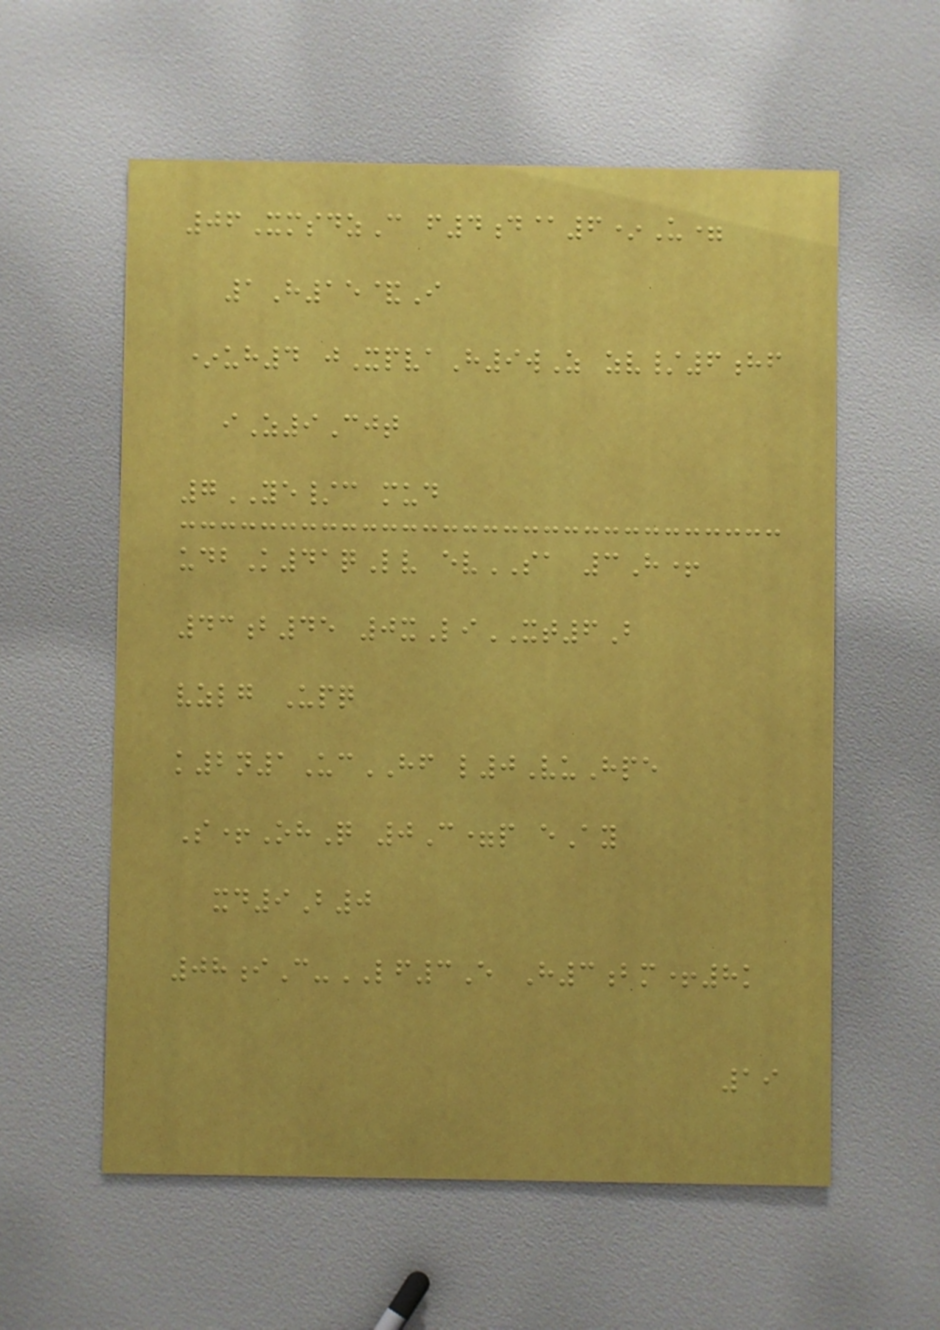06XmsdzC f4d@6*U=
1H15&I
*uh4 jXpvaH9wZ zv/6hf
iZ9Cjt
7YE/c mud
udbK41qLv evSA 3H+
43b45 0xLiXT6B
vzlg Upq
k2n1UcHF l0VuHpe
S+OhQ 0C=p eAy
xd9B0
08iC-LF3E H3bm+8k
19
